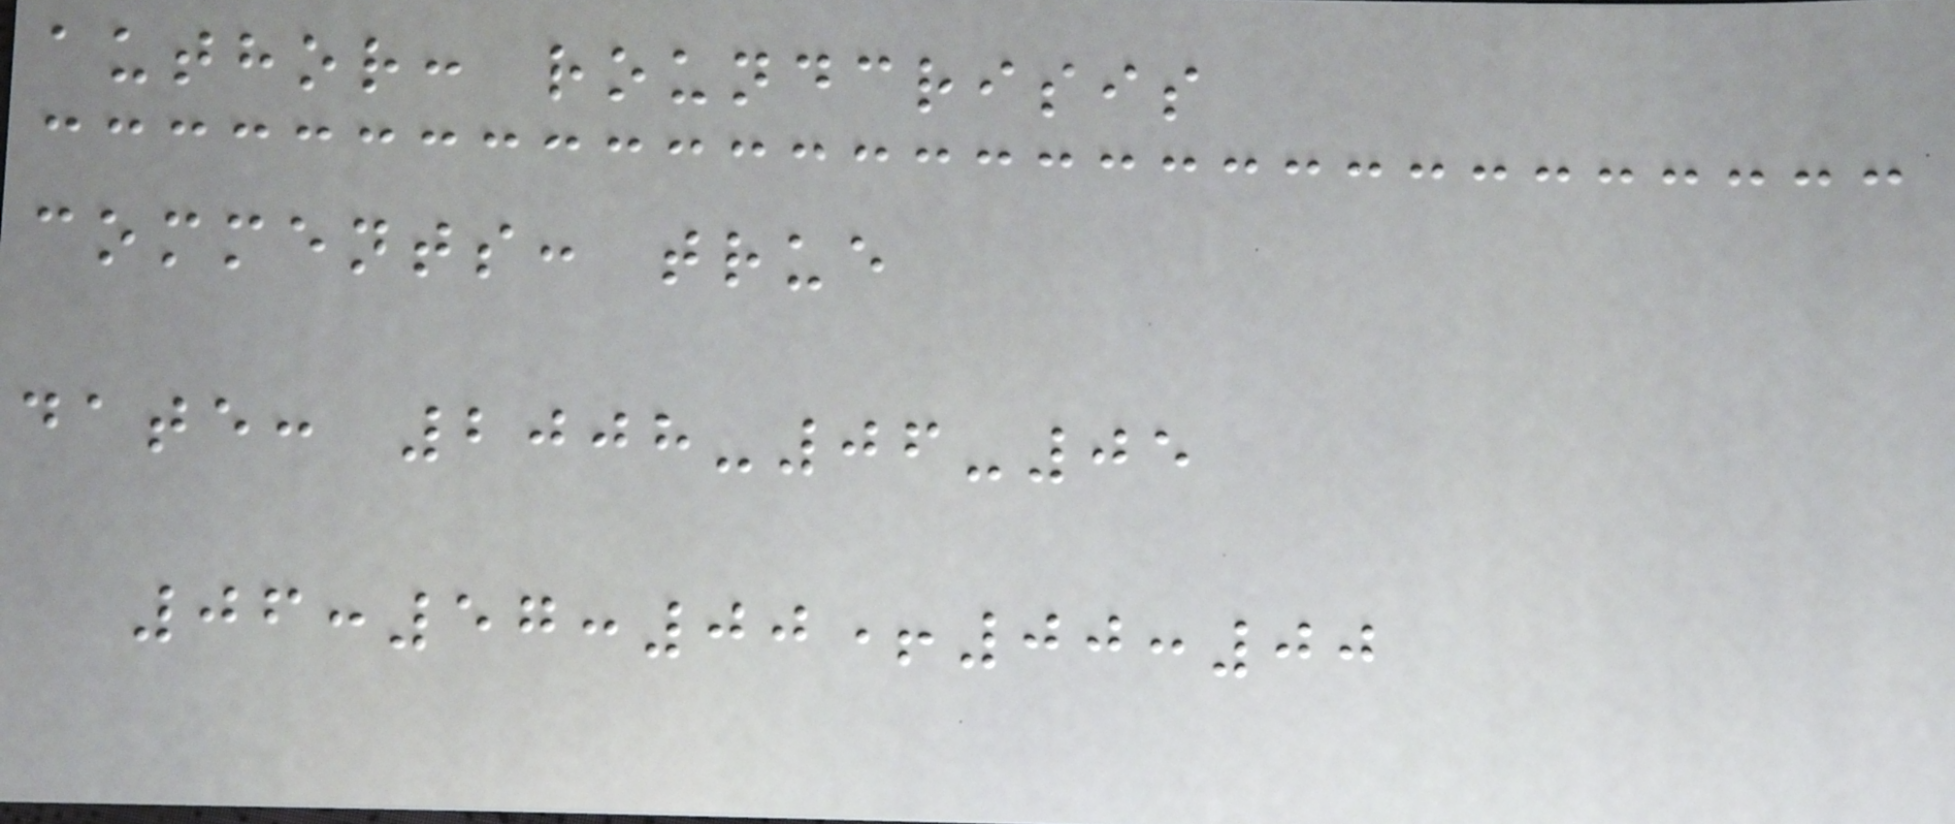author: roundcrisis
comments: true
date: 2008-06-05
06:57:00+00:00
